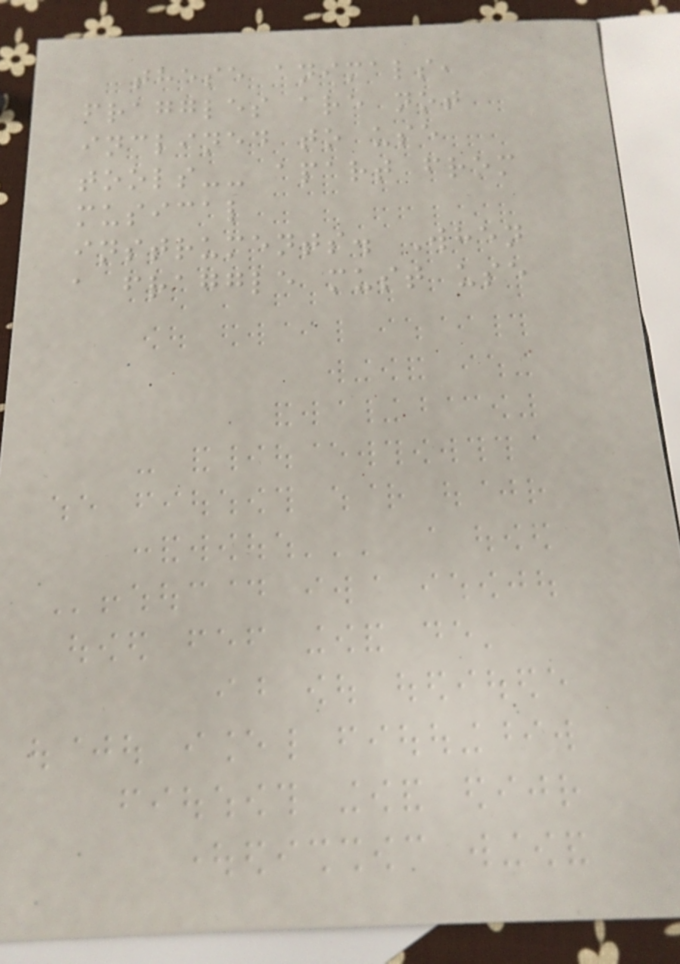these animals,
fraggles are not
inclined to use
tools-- apart from
musical
instruments. When
a fraggle must use
